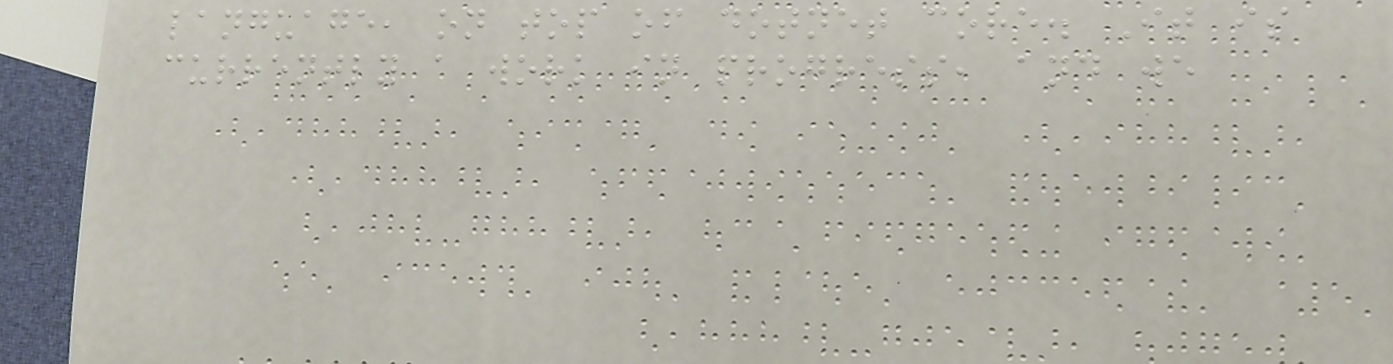language, on top of dotnet core. It is
currently a work in progress, and we
